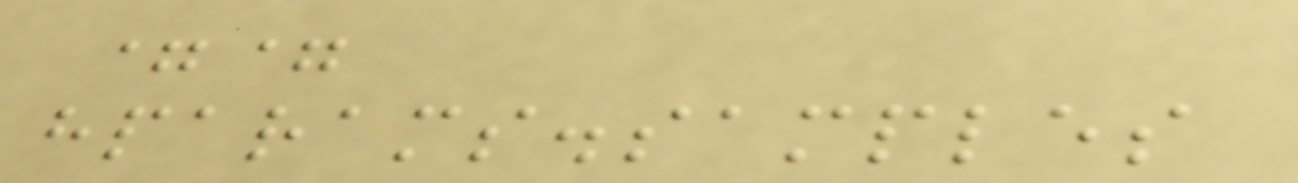==
hparams.samples
